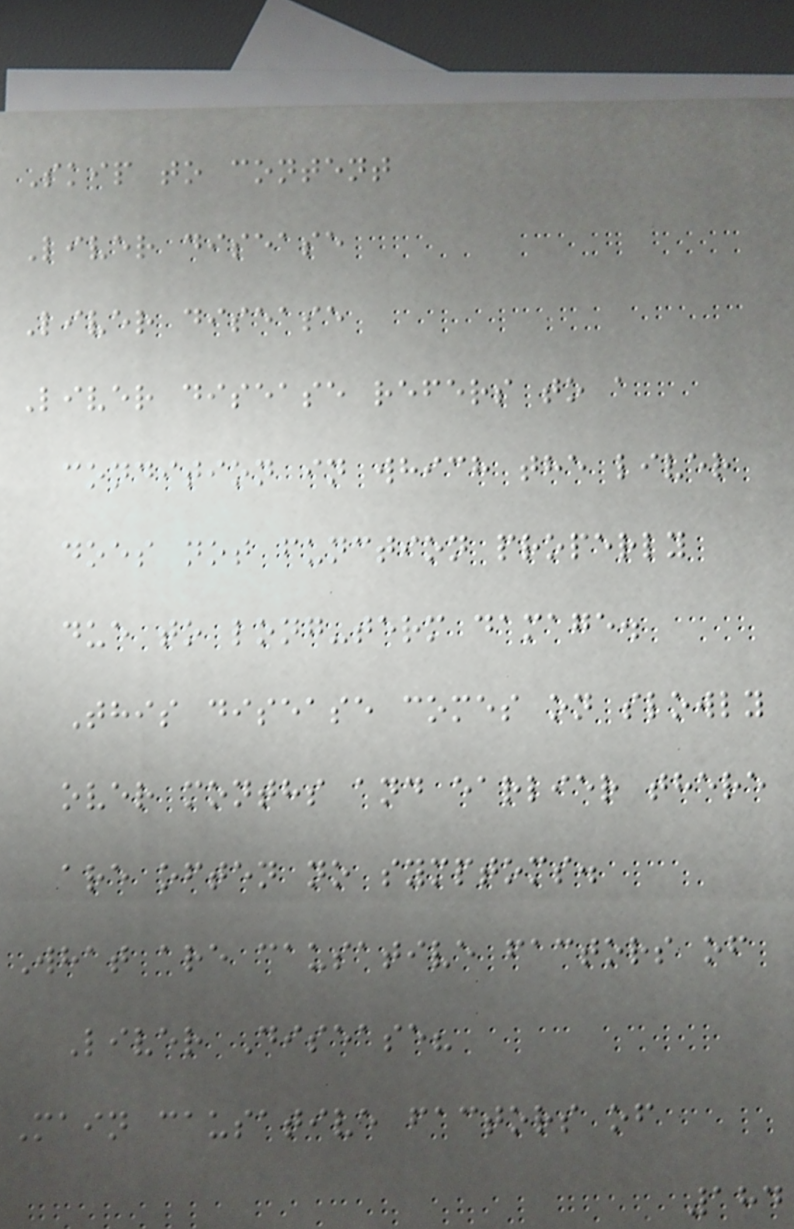Skip to content
Liver disease
Liver disease
Liver disease refers to a
condition in which the liver
does not function properly
due to long-term damage.
This disease comes on slowly
over months and earlier there
are often no symptoms.
What are causative factors of
Liver Disease?
Main causative factors of
184
